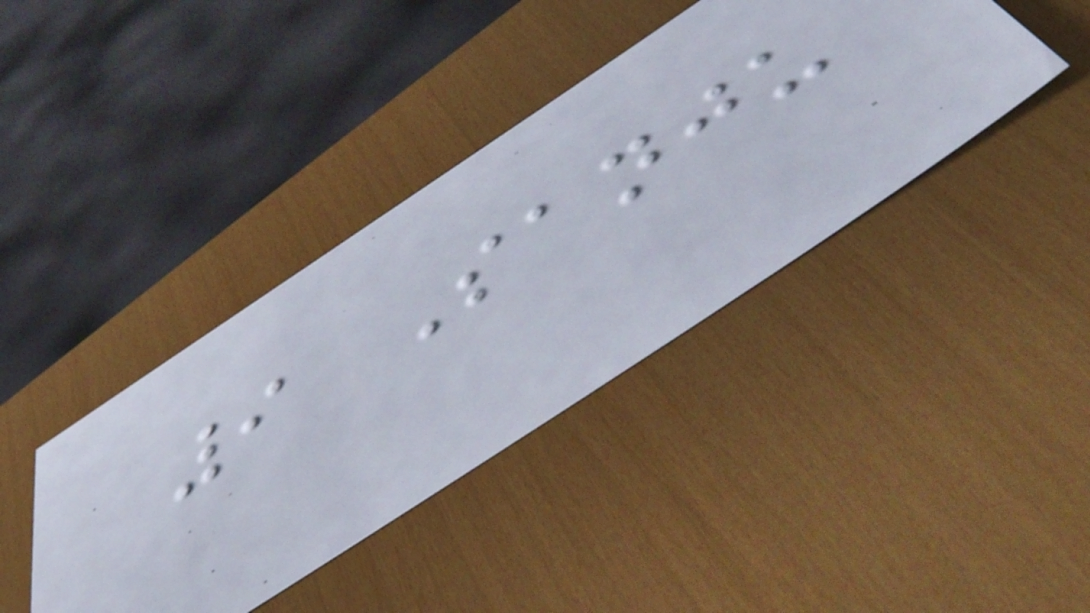9 Sanju
